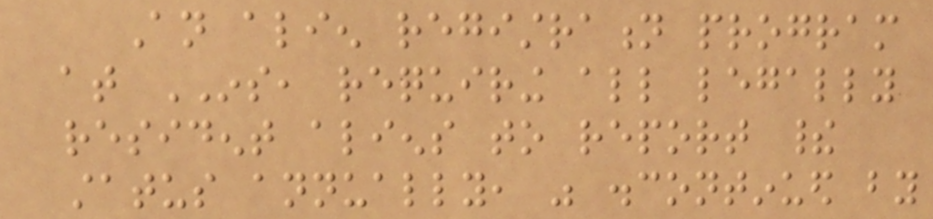An alien registration program
at INS, requiring all legally
resident aliens to report their
status annually, was discontinued by
